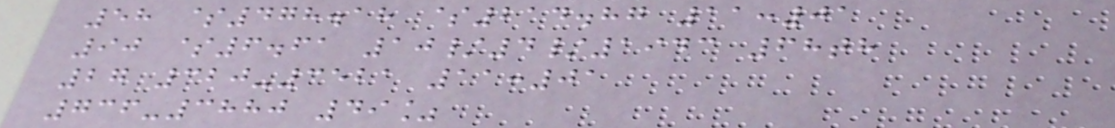58 $478.18 $214.87 11:01
90 $6.61 10/4/1943 68th
27 320-3521 11:01
736-3880 49%
